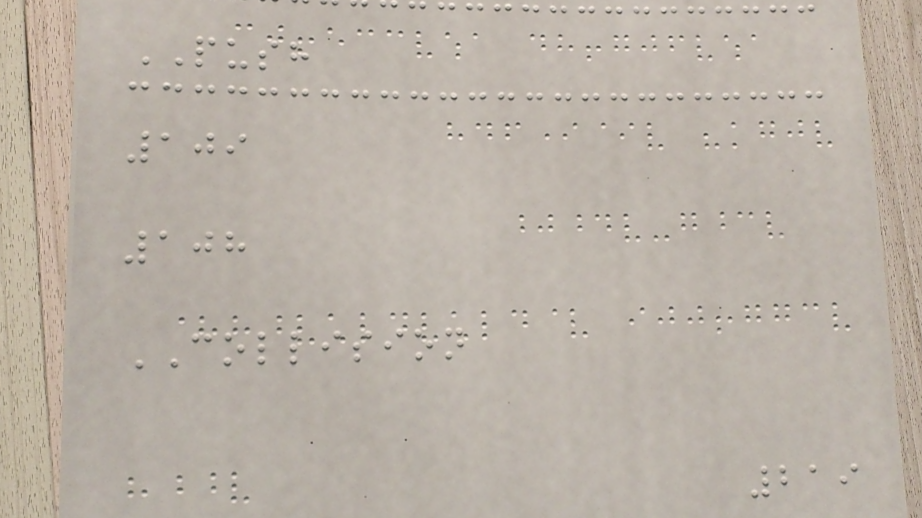PUSH
109
108
COLLISION
219
